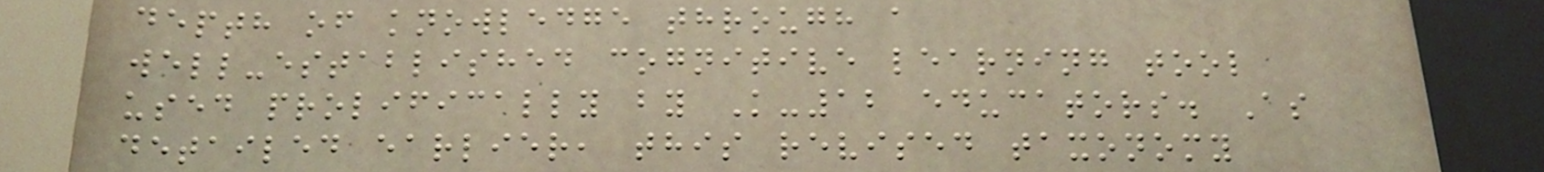depth of knowledge through a
well-established cognitive learning tool
used prolifically by K-12 educators. As
detailed earlier, this revised taxonomy
